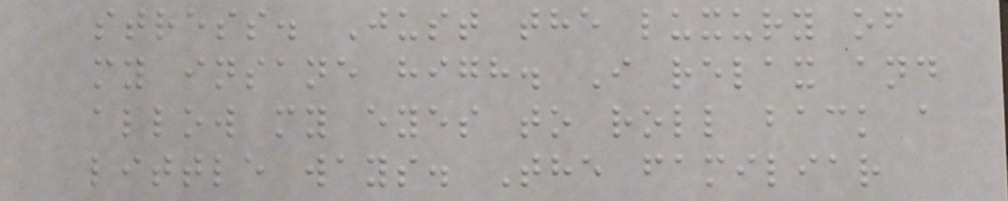stress. Just the luxury of
my insane high. I relax and
allow my eyes to roll back a
little ways. The familiar
